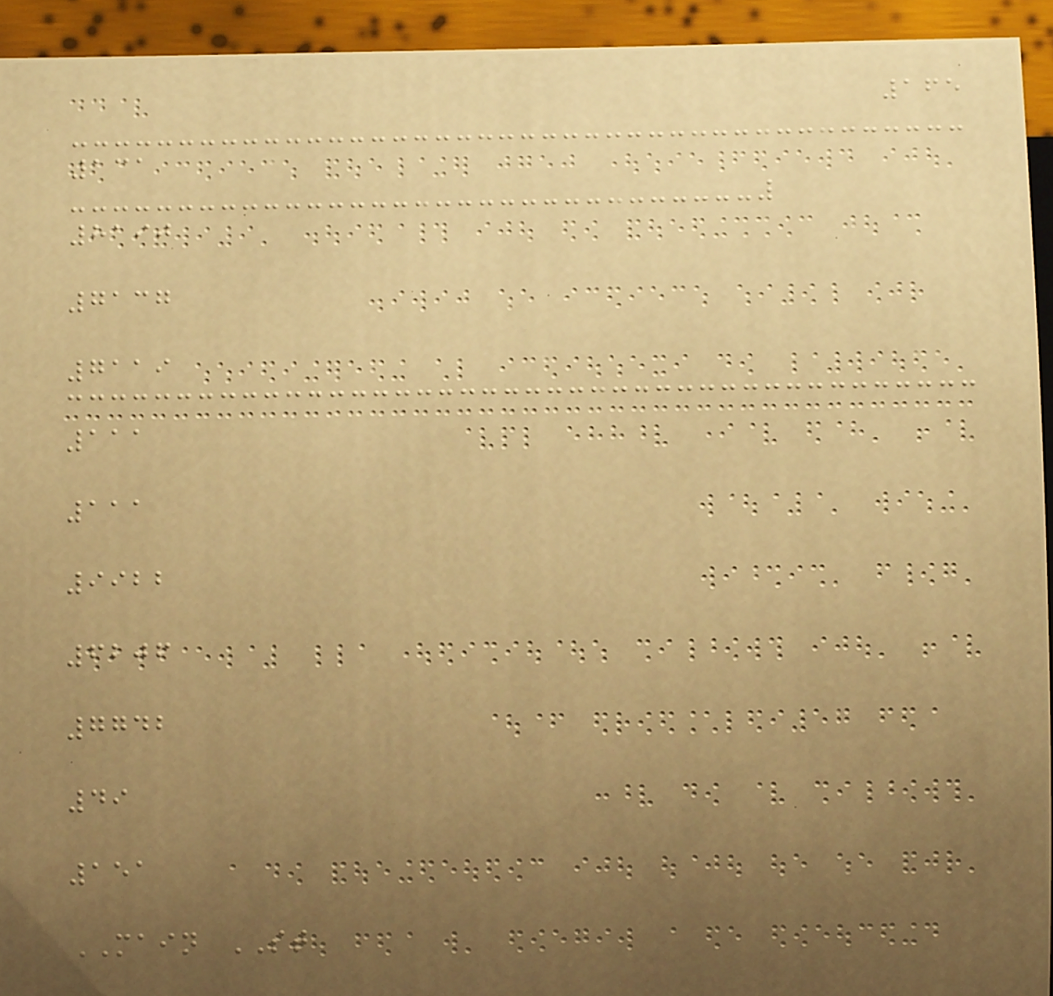165
131
8190
7137
7119
111
111
9922
6206
7742
49
151
MAIN ST
